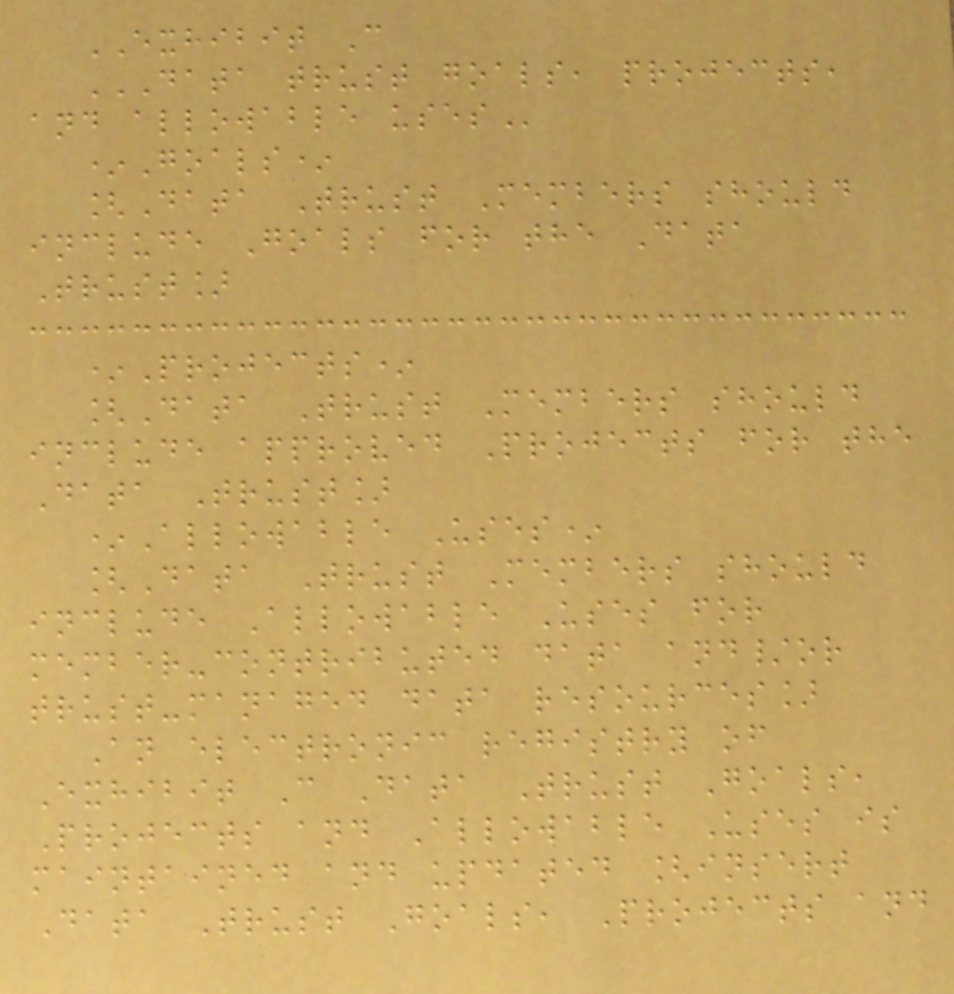EXHIBIT C
DATA TRUST GOALS, PROJECTS,
AND ALLOWABLE USES
*Goals*
[Data Trust Members should
include Goals for the Data
Trust]
*Projects*
[Data Trust Members should
include approved Projects for the
Data Trust]
*Allowable Uses*
[Data Trust Members should
include Allowable Uses for
member-contributed data and/or
trust-managed data resources]
An electronic registry of
Exhibit C Data Trust Goals,
Projects and Allowable Uses is
maintained and updated [insert
Data Trust Goals, Projects and
